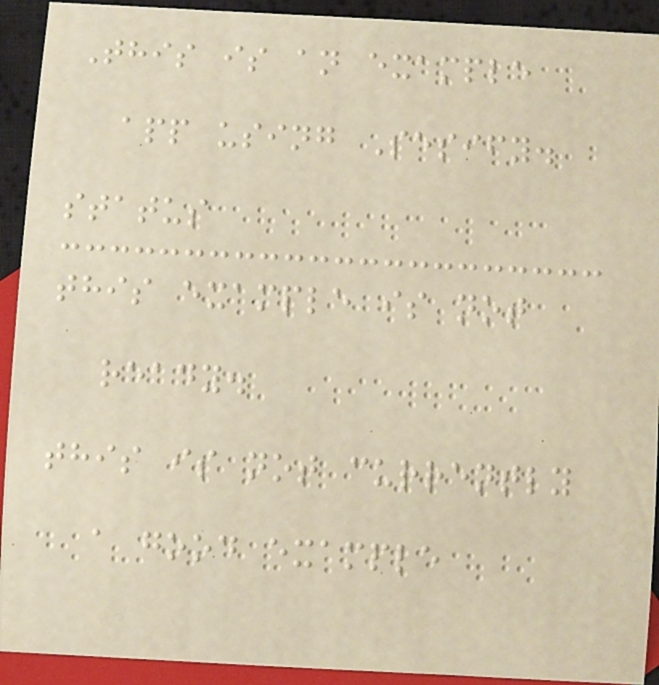This is an example
app using Sesify.
status
this example is not
ready.
this is not currently
a good example
